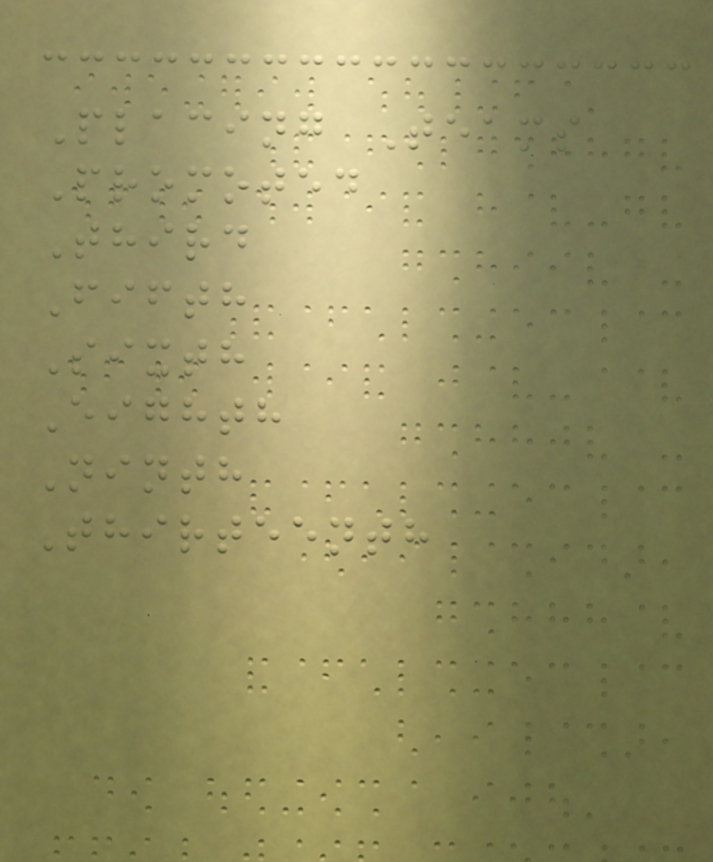Placing Teams
Promoted
Third
Fifth
Sixth
Eighth
Ninth
Thirteenth
